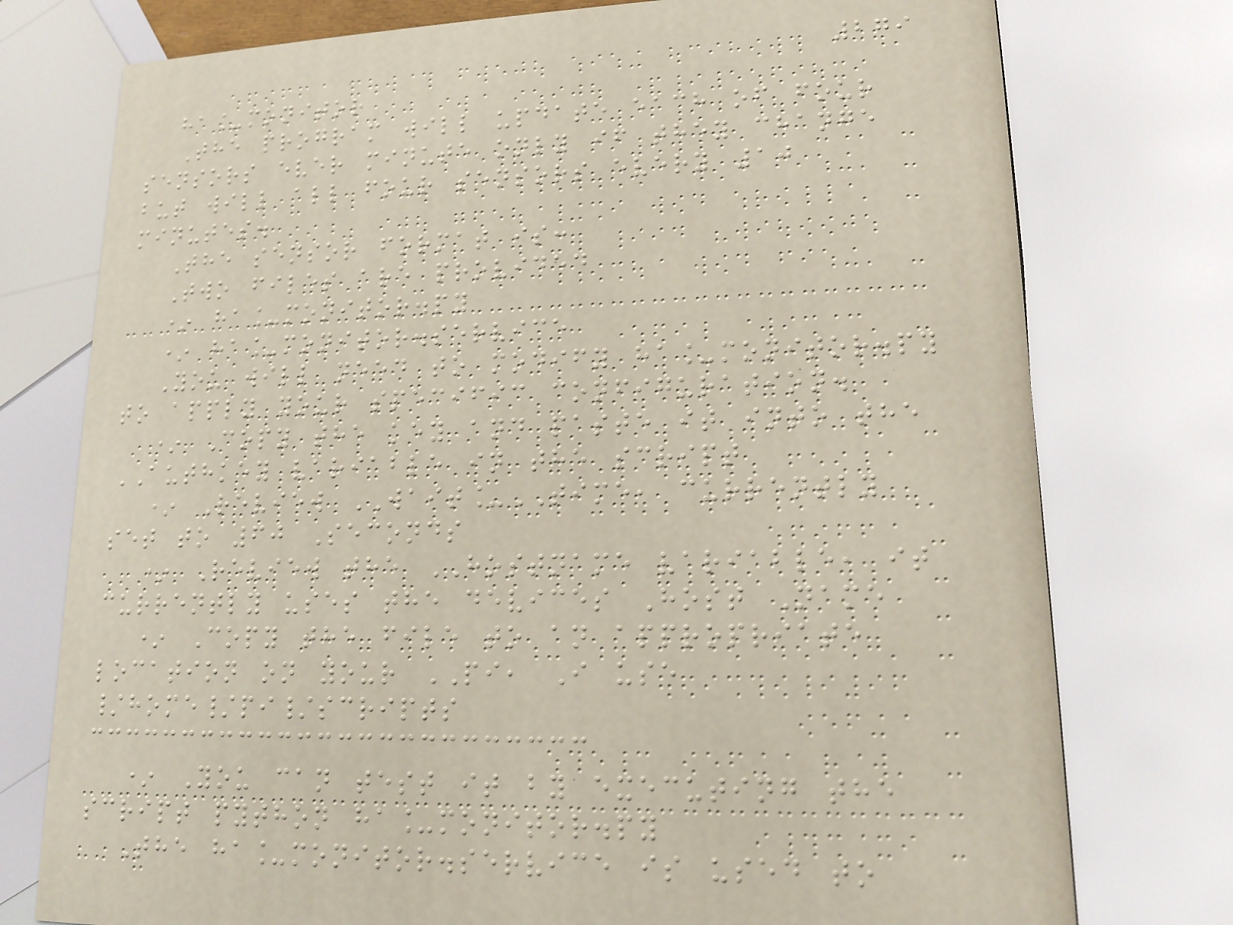279
ha_monitor
The program will update each of four
sensors ever minute only if they change
but will all four sensors every 10
minutes.
The sensor format is:
Two files are provided
* ha_monitor.py
* ha_monitor.service
You will need to modify ha_monitor.py
to apply your specific configuration.
* Copy the key and paste it into the
AUTHKEY variable in the script
* Review WAIT_TIME, currently
set to 60 Seconds
* Review the HOSTNAME variable, it
currently uses the devices Host Name
* Copy the file to an appropriate
location on your PI, I use
/home/pi/scripts
* You can test it by executing the
script python ha_monitor.py
The ha_monitor.service is used to
